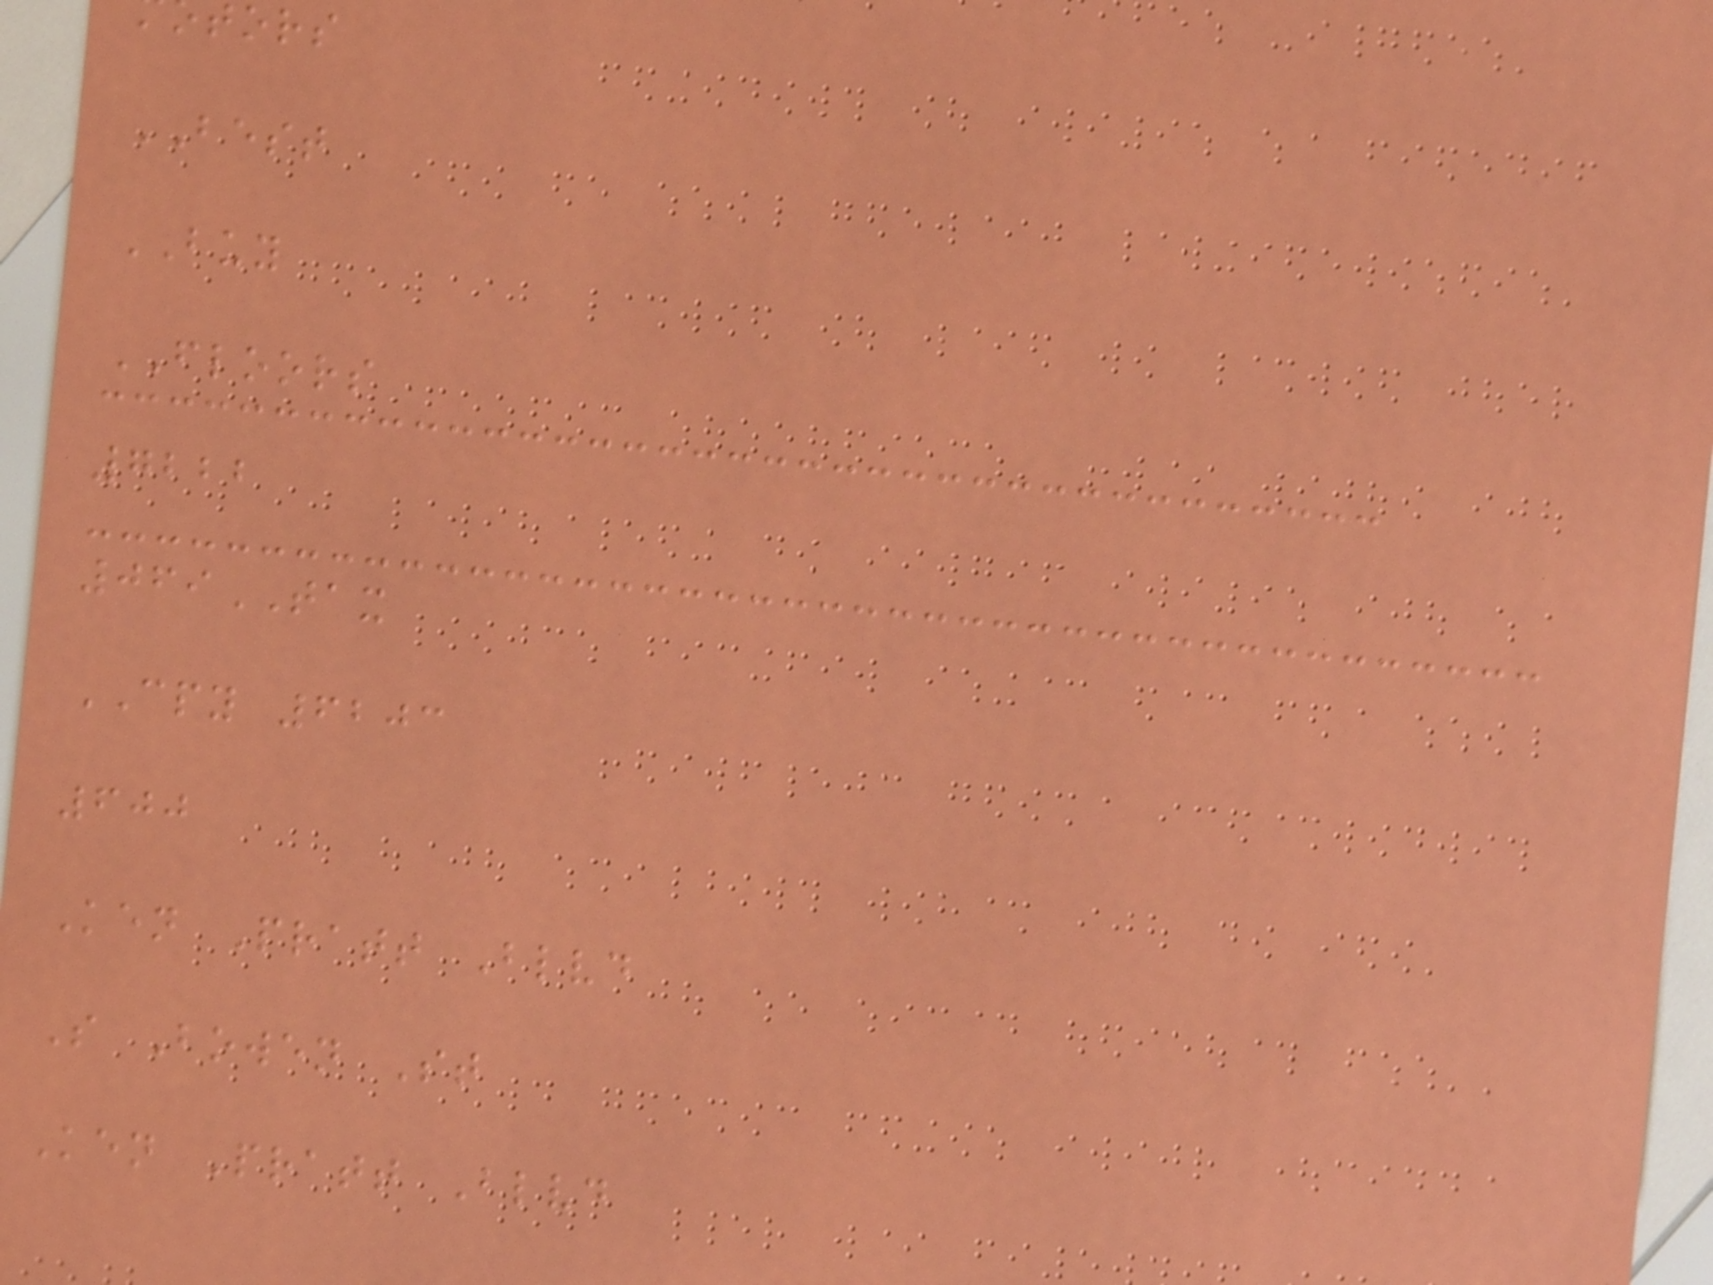tors
BEST
BUY
FLOORS
7222
069TAX
CPY 6203
600
Ken Pratt Blvd
S Bowen St
Ken Pratt Blvd
